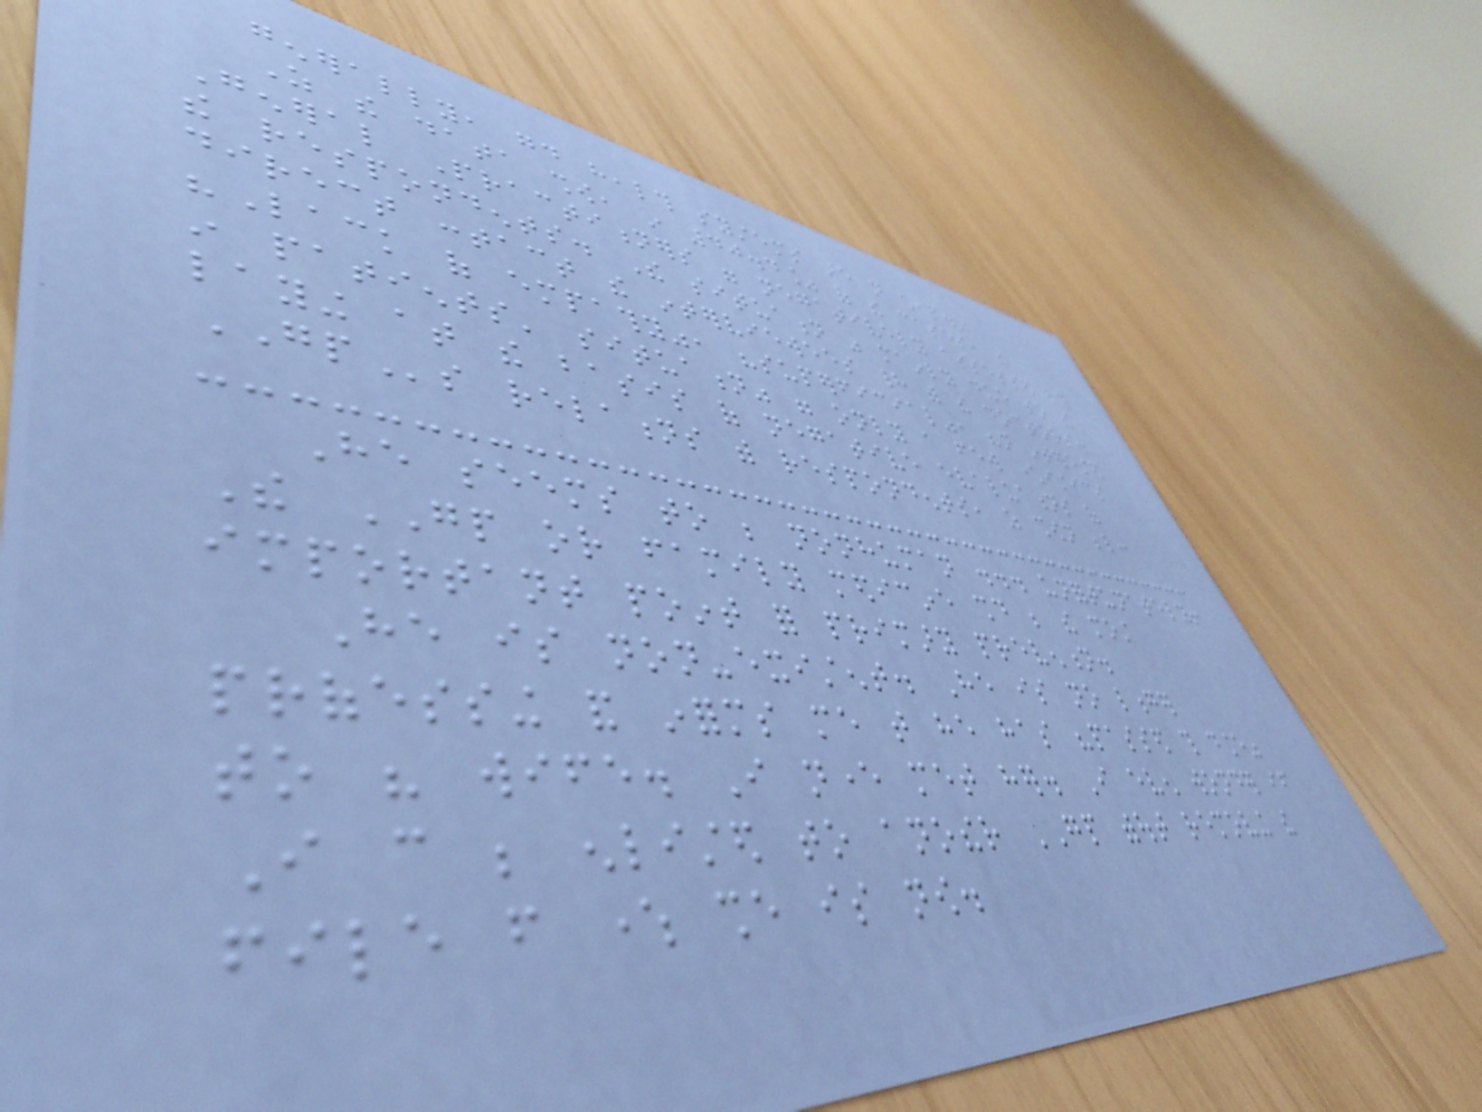generally, good health systems are not cheap."
As the data show, in 40.4% of the cases, the
General Practitioners were negatively assessed by
the respondents. The situation was mainly due to the
direct contact the interviewees had with the doctors.
"Lack of empathy", "superficial", "not interested
in patients' situation" were only a few characteristics
laying at the basis of negative evaluations of
GPs relations with respondents, as shown below:
He seems to be nonhuman ... unfortunately!
The GP or family medicine should be the most
important point for primary prevention.
He is non-existent. He is no longer
professing and informs me that he has "passed this dance"
to his wife. I never met her. I even wonder if
I can be enlisted to another GP without removing the
file from where she is now.
